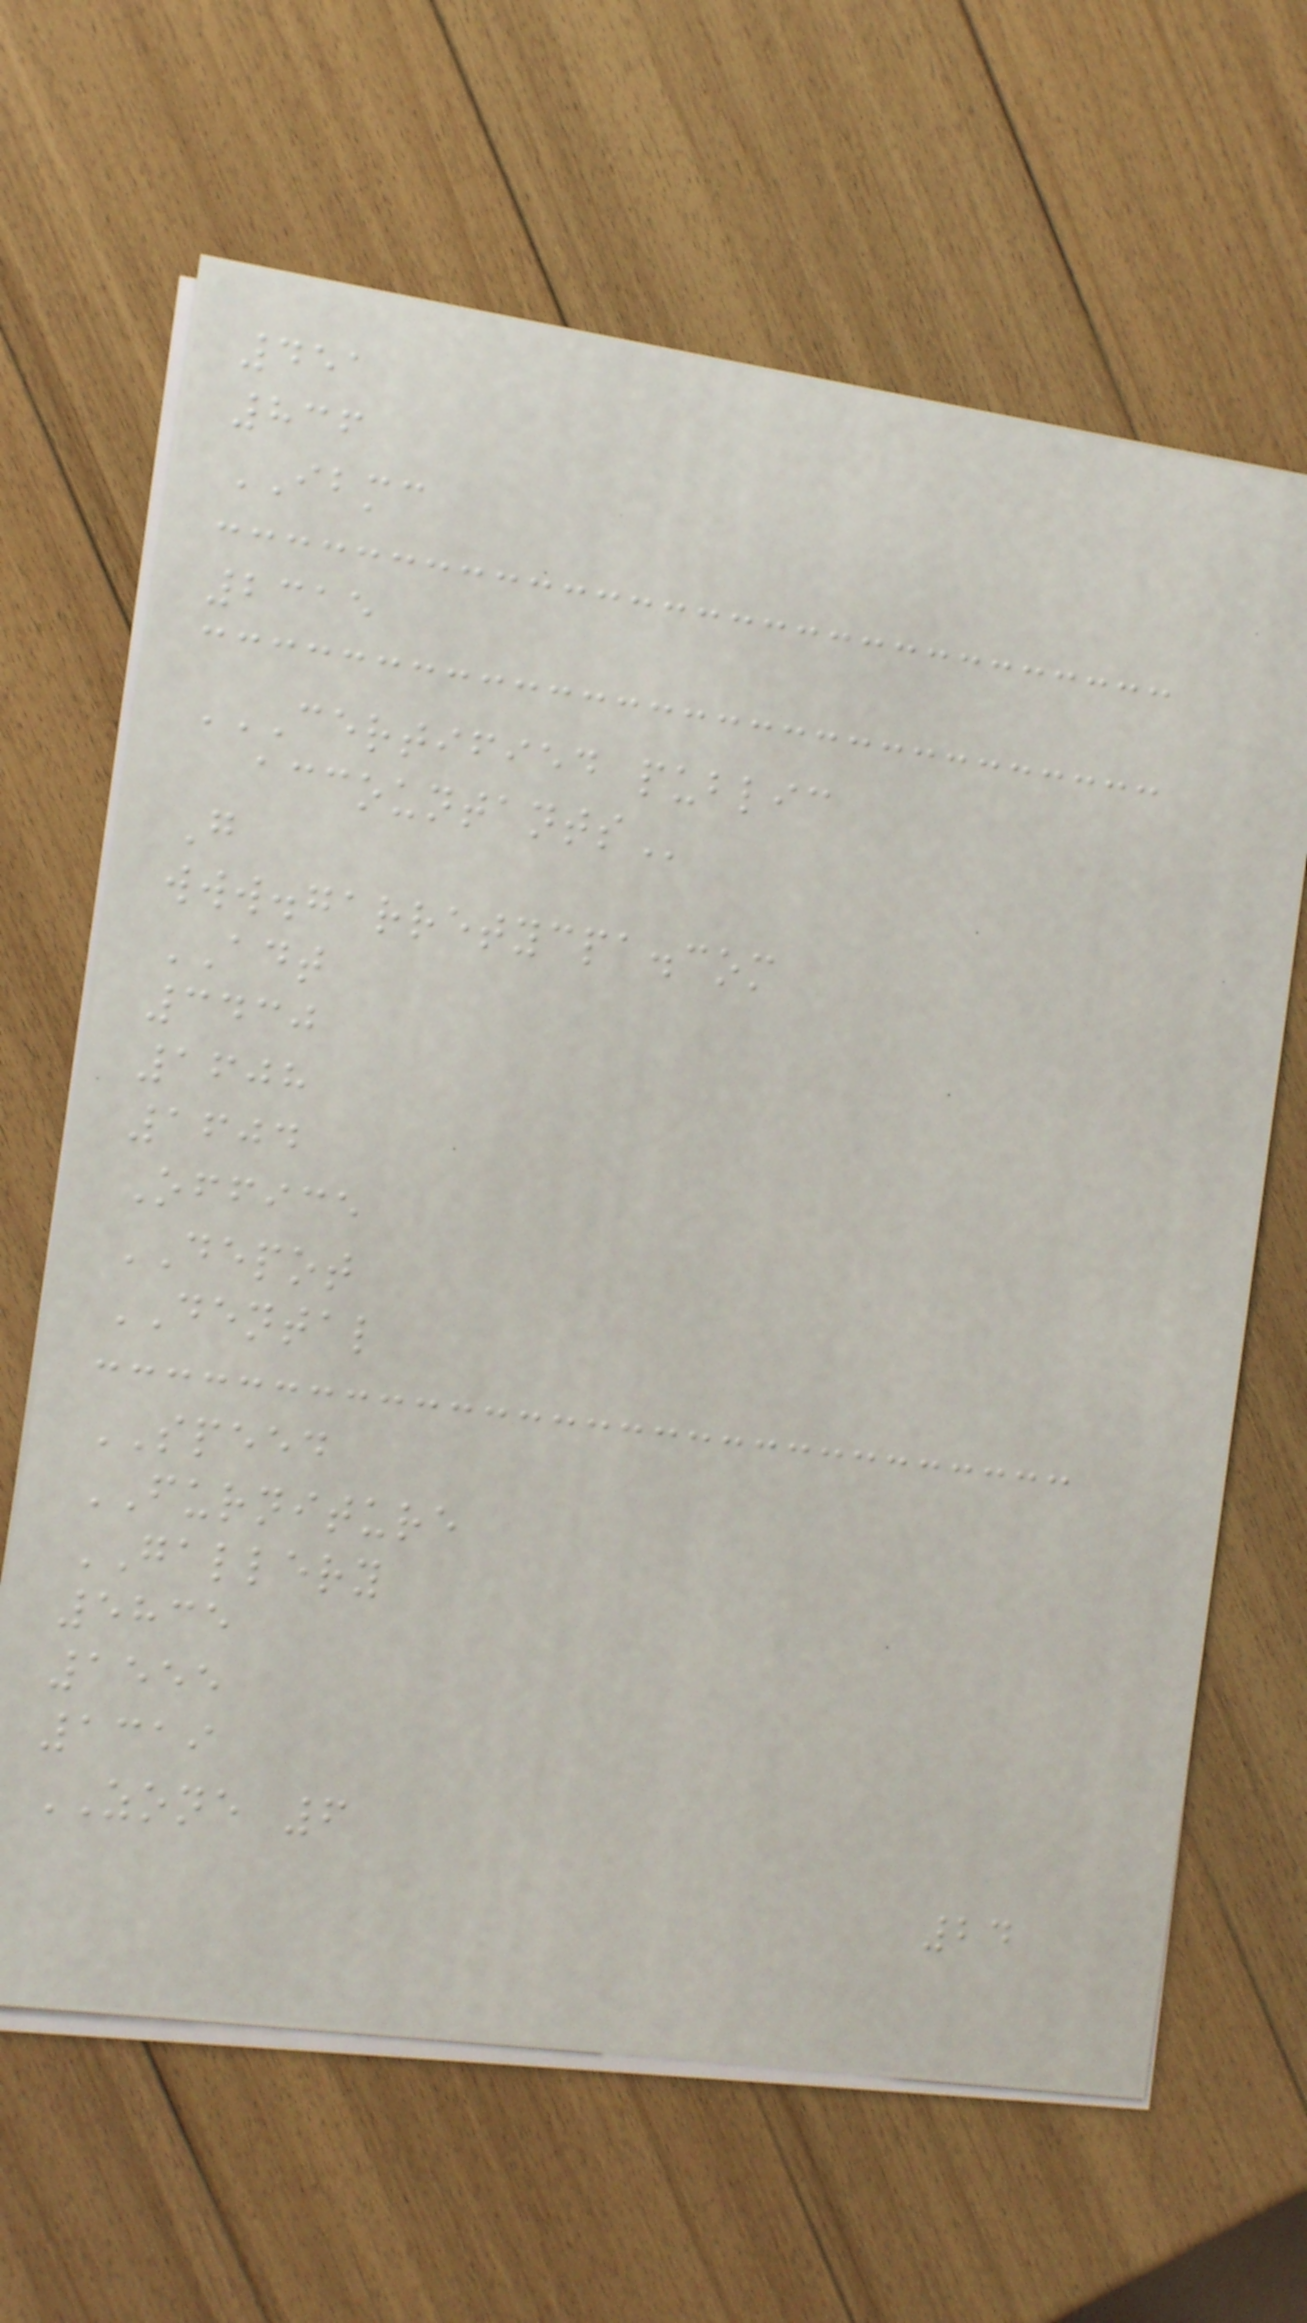451
836
IBMC
2315
CERTIFIED PUBLIC
ACCOUNTANTS
G
www.garretycpa.com
ADT
3430
1608
1604
Office
DEPOT
DENTAL
SPEED
FURNITURE
GALLERY
5835
1555
1319
ZONE 6
24
